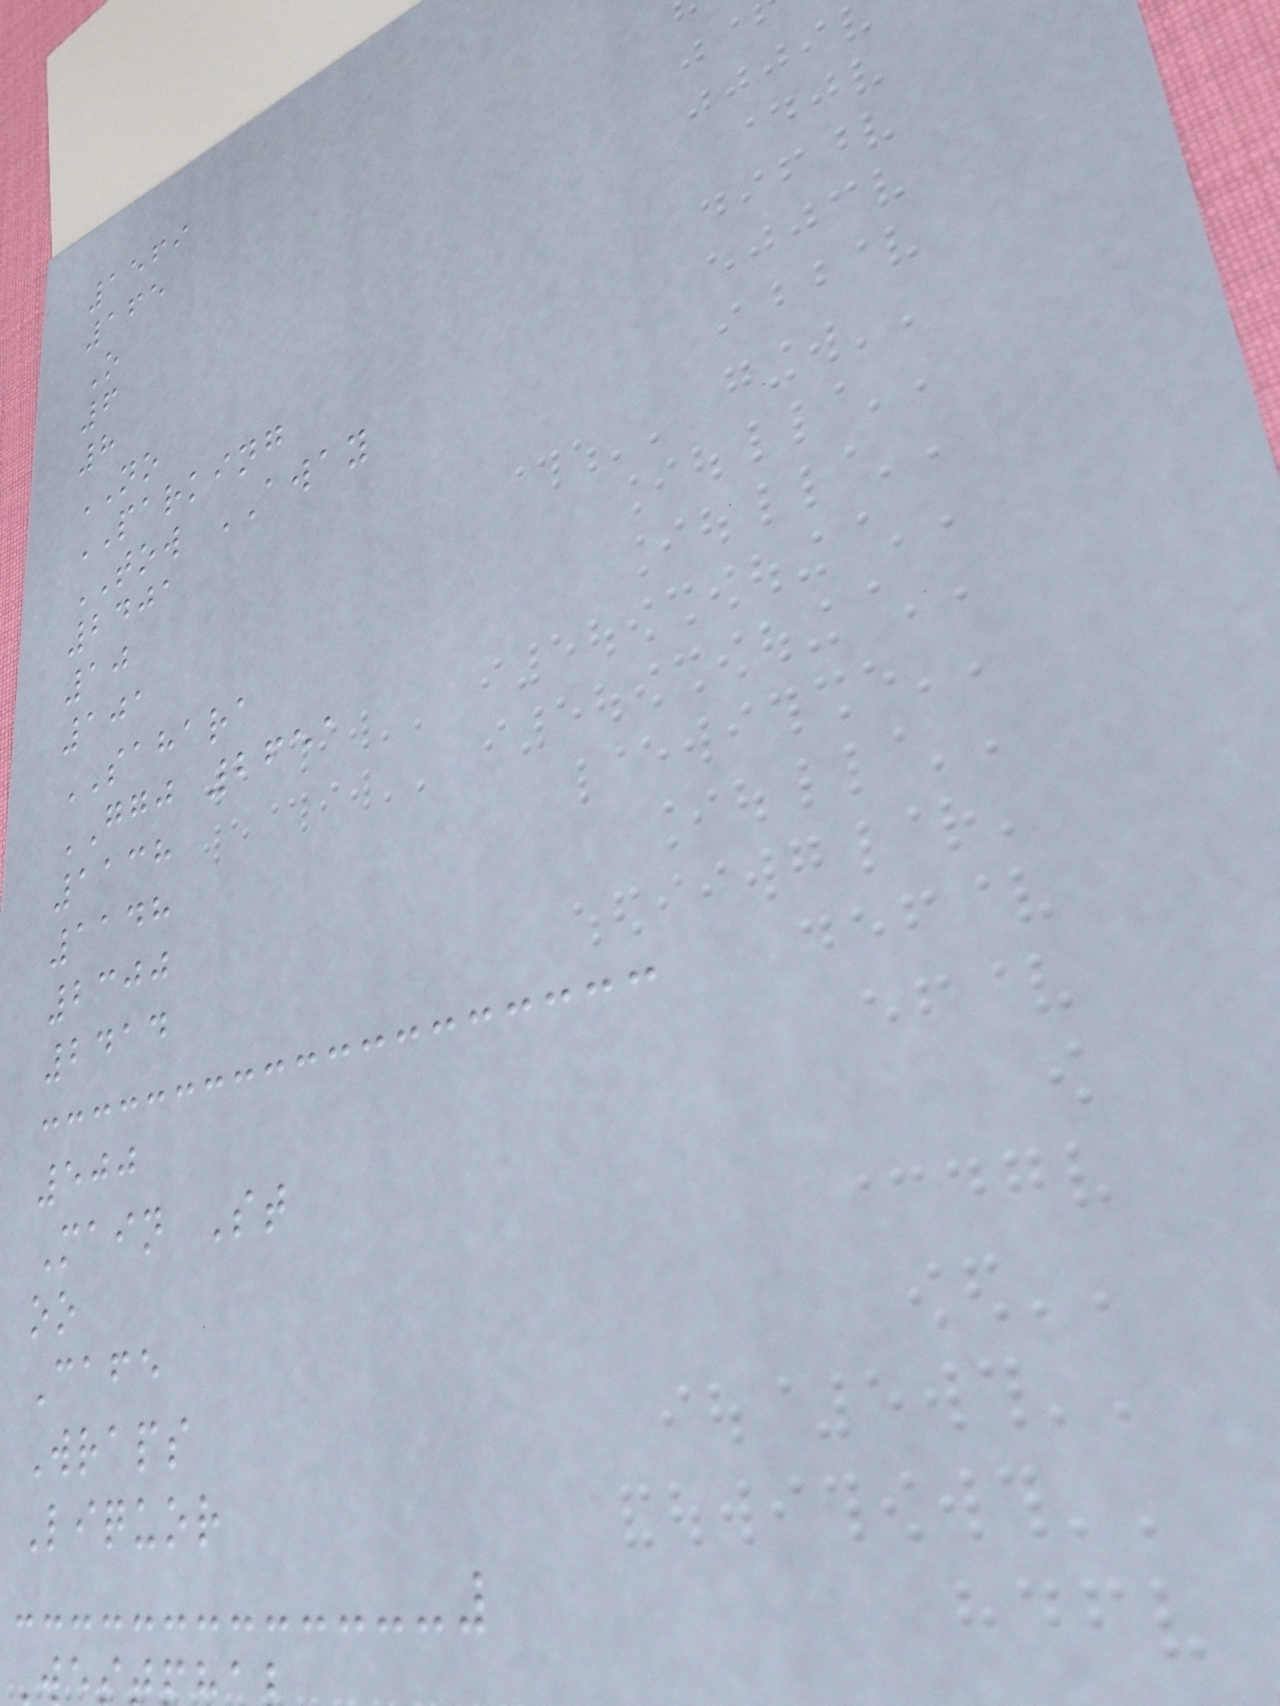1569
165
O
6
8
NO
PARKING
TOW AWAY
2401
10
101
SAHARA
GGJ 2651
1138
1148
2300
2414
500
Main St
oo
Cafe
Wraps
Liquor
